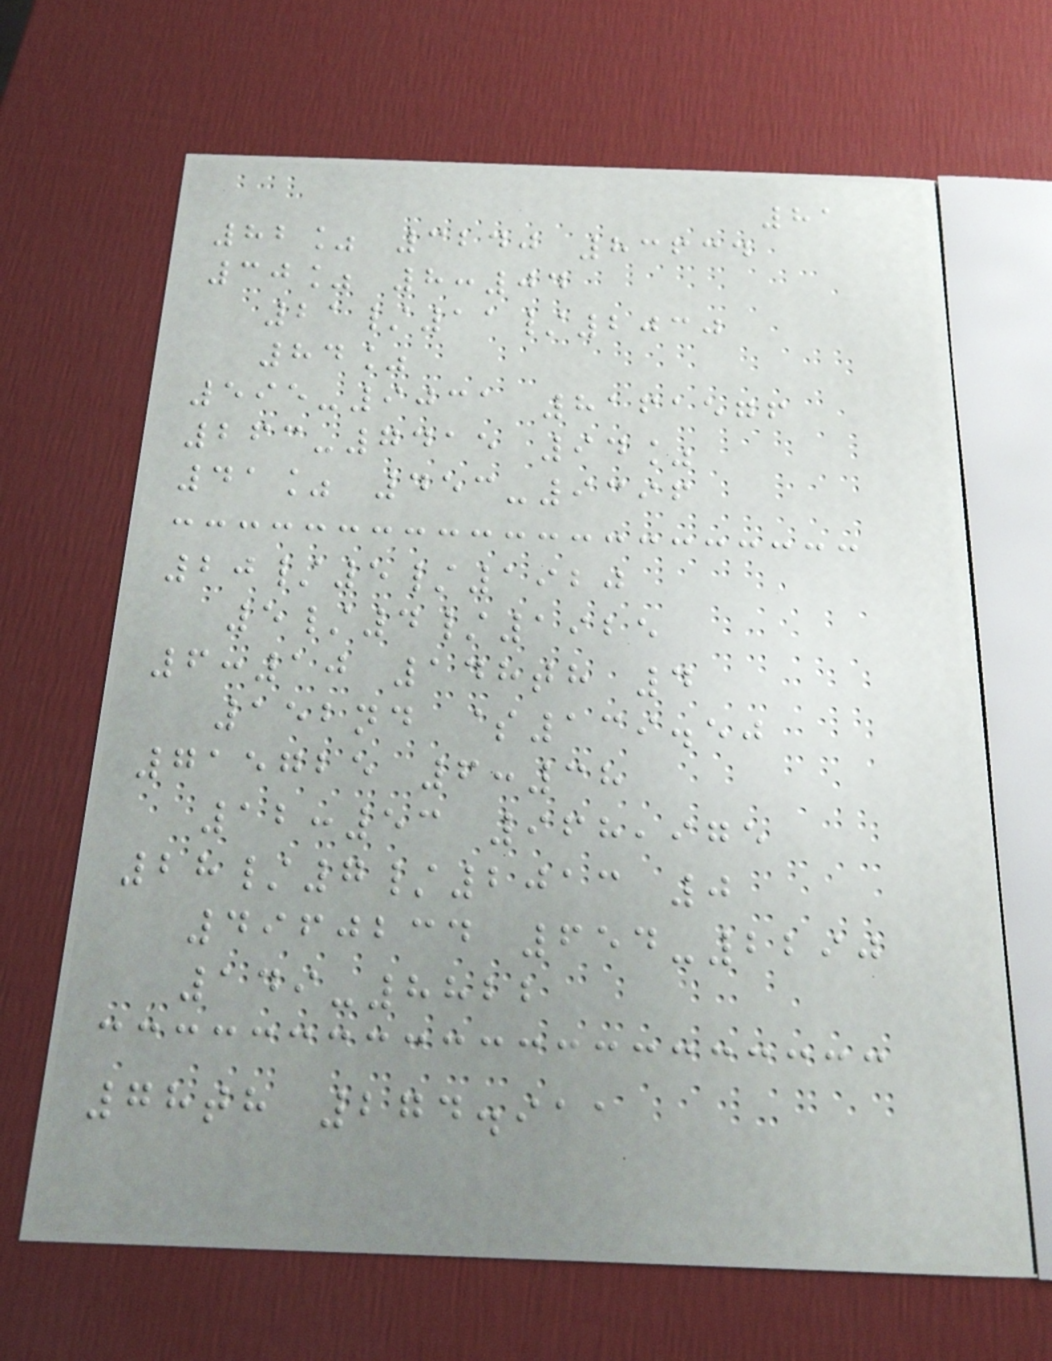81
82% 3240 83634
30% 8:04
21/11/2030
84%
595-9031 8161576
263-7415 94%
41% 453-9396
20/5/1920
5/4/1925
6:10 148th 4
152nd $139.50
715725 6:38
12:53 968,975
28/7/2013 0
4960234 654-2290
149-8822
78th 274.911
